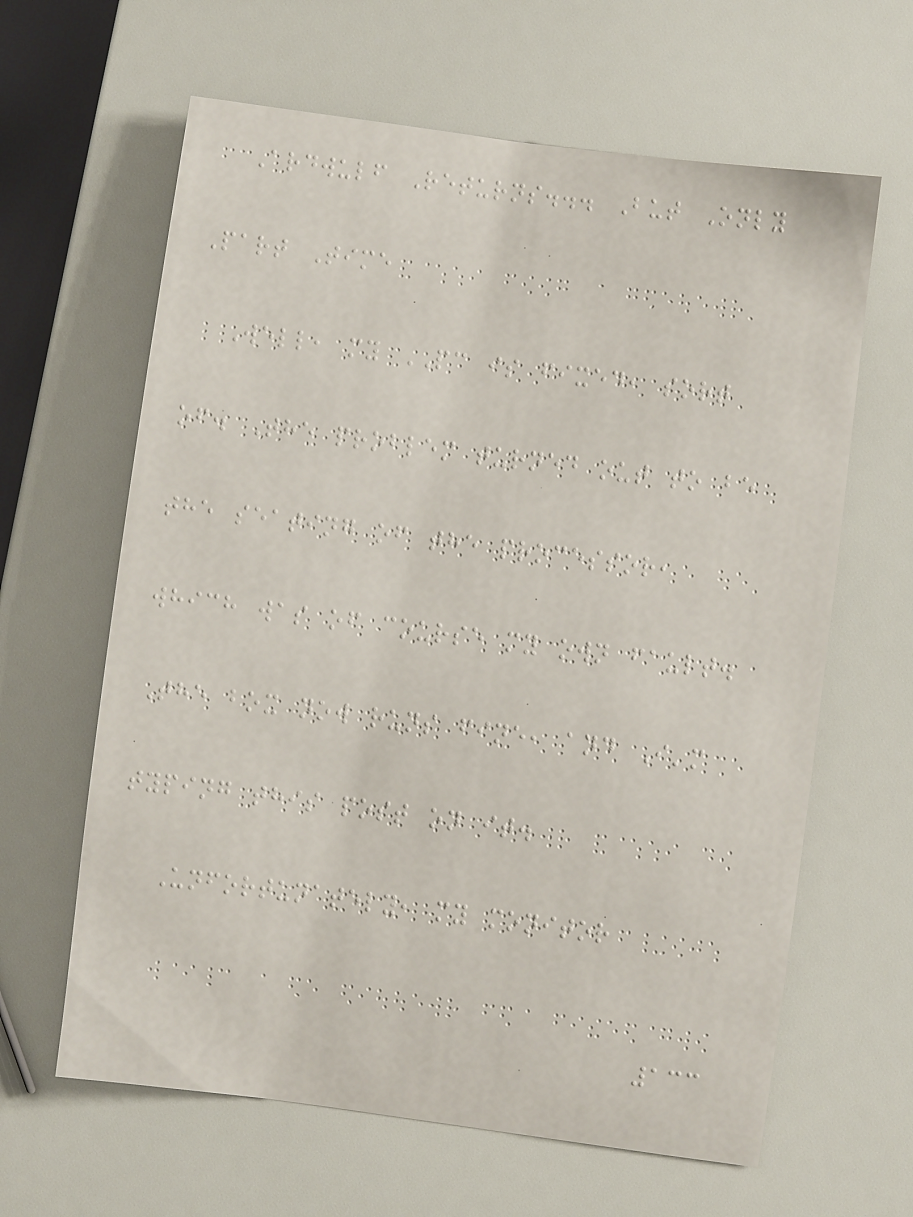Ardwulf Returns... But Only
Part Time
Well, my PC is fixed, sort
of. The problem turned out to be
the seating of the processor,
which was of course my own fault.
The box now runs fine, and I'm
typing this post on it.
Unfortunately, my monitor
133
